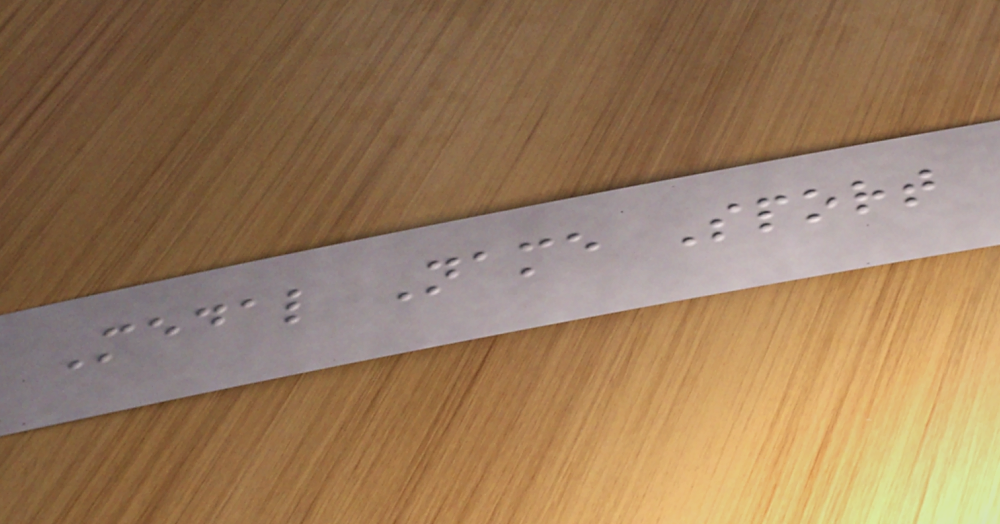Medal Name Sport
